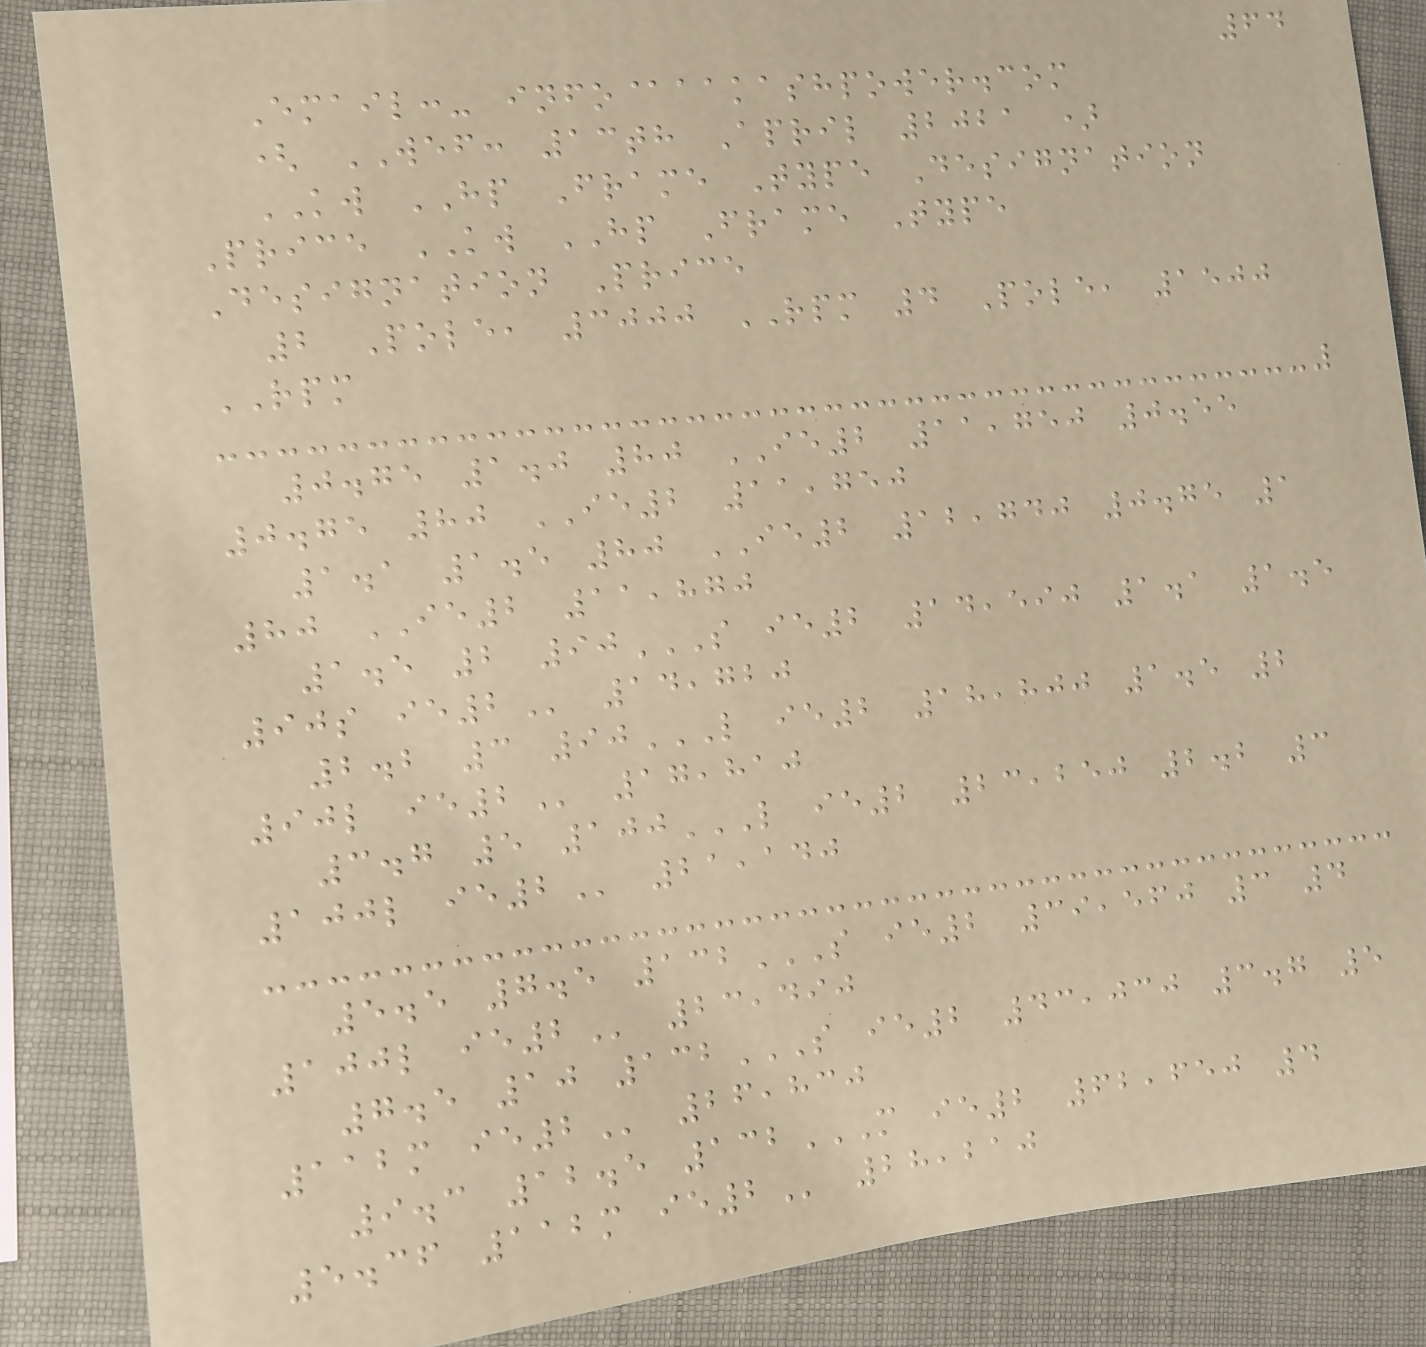64
Email:- info@aakashpower.com
( WEF: 13th April 2021 )
KW HP Frame Type Designation
Price KW HP Frame Type
Designation Price
2 Pole, 3000 RPM 4 Pole, 1500
RPM
0.75 1.0 80 IE2 11,750 0.55
0.75 80 IE2 11,750
1.1 1.5 80 IE2 12,740 0.75 1
80 IE2 11,870
1.5 2 90S IE2 14,590 1.1 1.5
90S IE2 14,720
2.2 3 90L IE2 18,800 1.5 2
90L IE2 17,810
3.7 5 100L IE2 23,250 2.2 3
100L IE2 21,140
5.5 7.5 132S IE2 39,560 3 4
100L IE2 23,490
7.5 10 132S IE2 43,030 3.7 5
112M IE2 26,830
9.3 12.5 132M IE2 62,650 4
5.36 112M IE2 28,210
